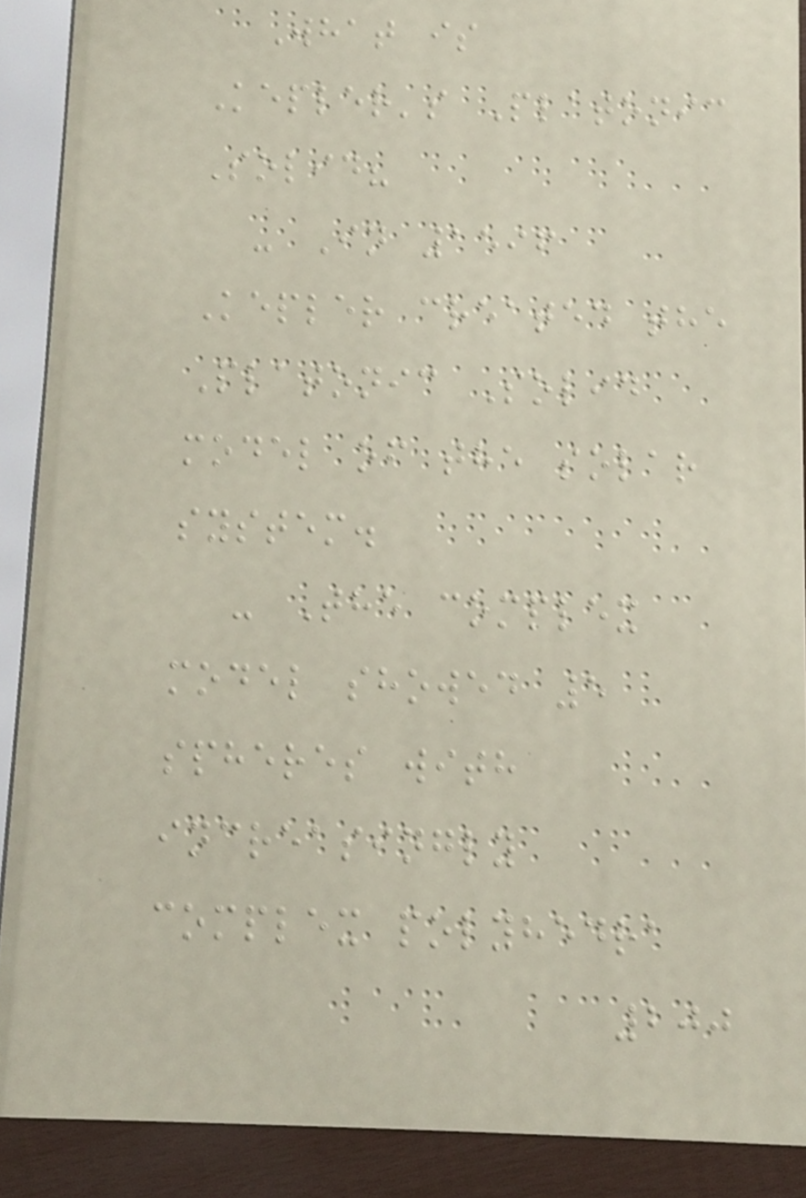What is
Kepler's Platonic
Solid?
- In 1596
Kepler created the
Platonic Solid
model of the solar
system.
- The complex
model showed 5
spheres with
increasingly
complex polyhedra
200
